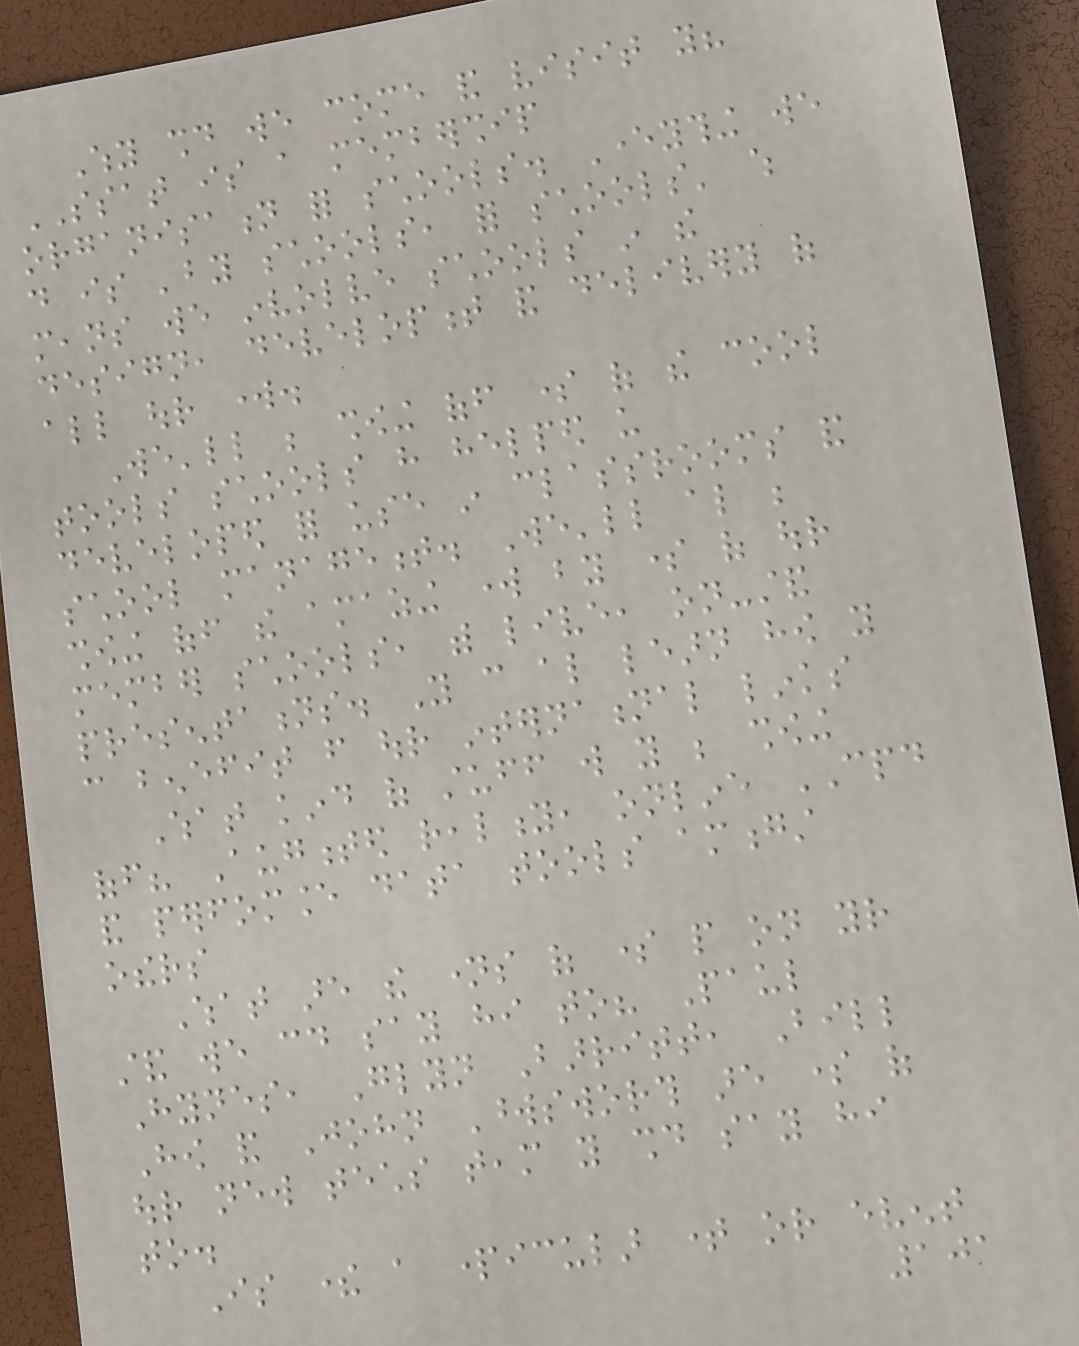Why should we come and visit you?
SSAT is a membership
organisation for schools. Everything we
do is 'by schools, for schools' which
means we involve schools in the
design, development and delivery of
all our work.
We'll be showing off some of the cool
tools schools have helped us
developed for use in classrooms and
school management. We'll also be
showing off the amazing work by some of our
member schools, with live, on-stand
presentations. You can also learn how you
can benefit from our international links
What kind of stuff will you be showing
off? Augmented reality, online CPD
and perfomance data tools amongst
others
What are the names of some people on your
stand we could say hi to? Paul
Hynes, Glyn Barritt, Bill
How and John Wordsworth are some of
our new techs team you should say hi
to.
Is there a particular time or event
101
